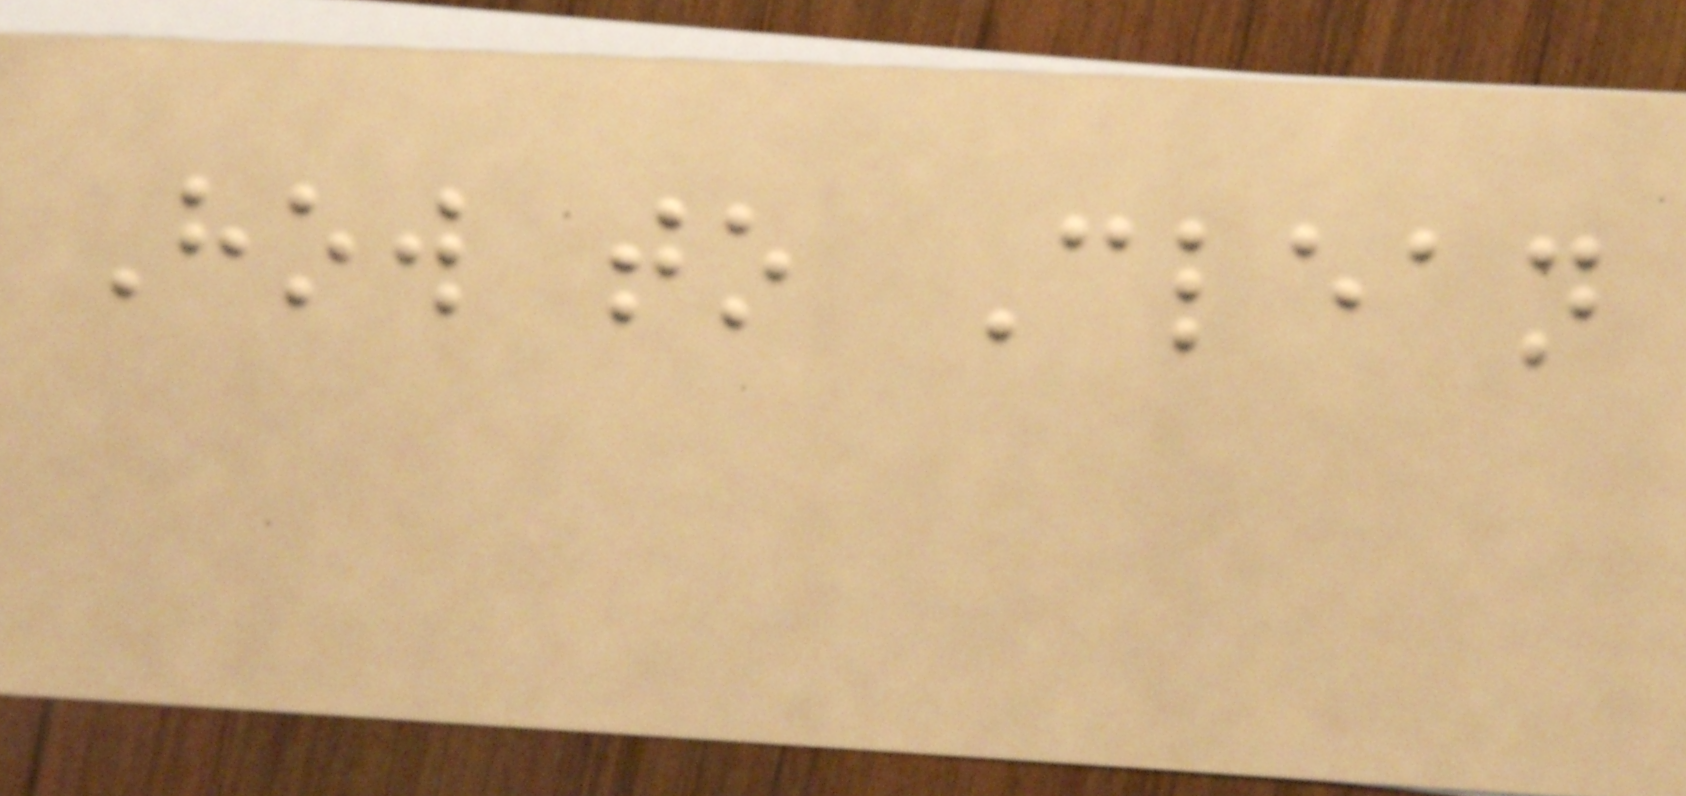How to Clean
